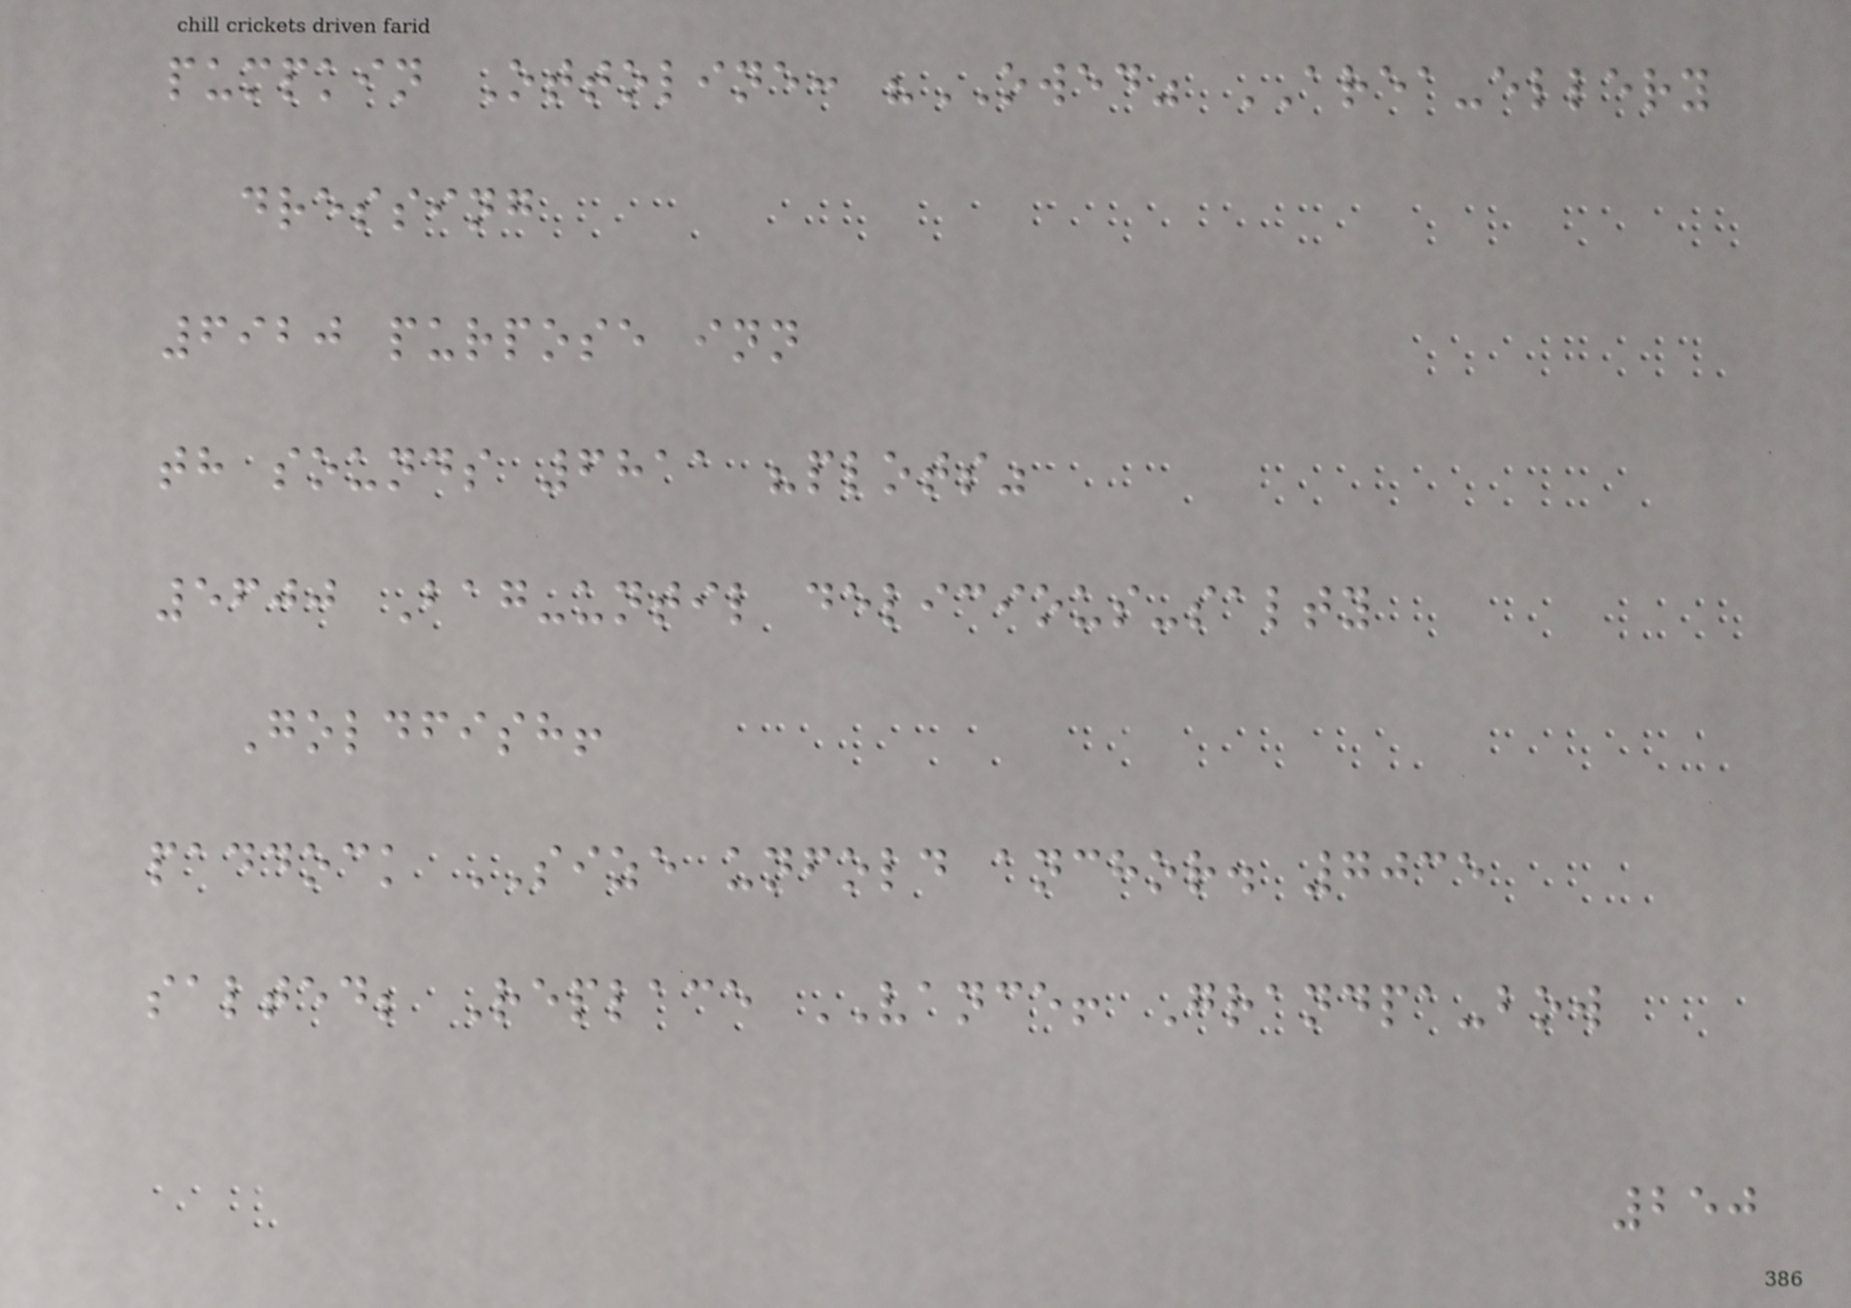pumpkin Ottoline: "OWED" AREA-ellery
dressing
6920 purpose inn
th sounds 6811 "plots"
5600 Bag-until delicious-salty
Goldfish!
paddock SIZE unfold anchor. 7035
salted; Replace VANCE! Grandpa-bow
250
